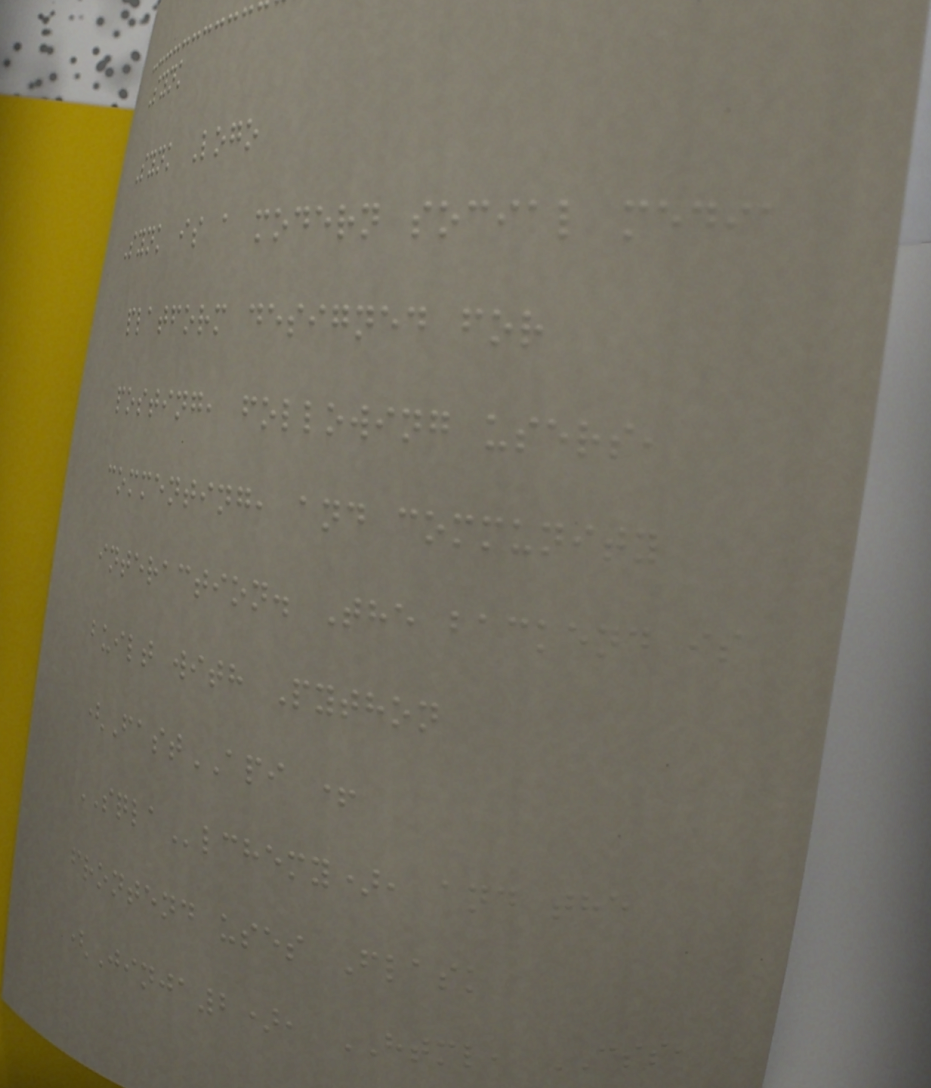Synk
Synk Logo
Synk is a modern social media
platform designed for
posting, following users,
commenting, and community
interaction. The backend is
built with Python
(FastAPI +
SQLAlchemy), and the
frontend uses Flask
(Jinja2), HTML, CSS,
